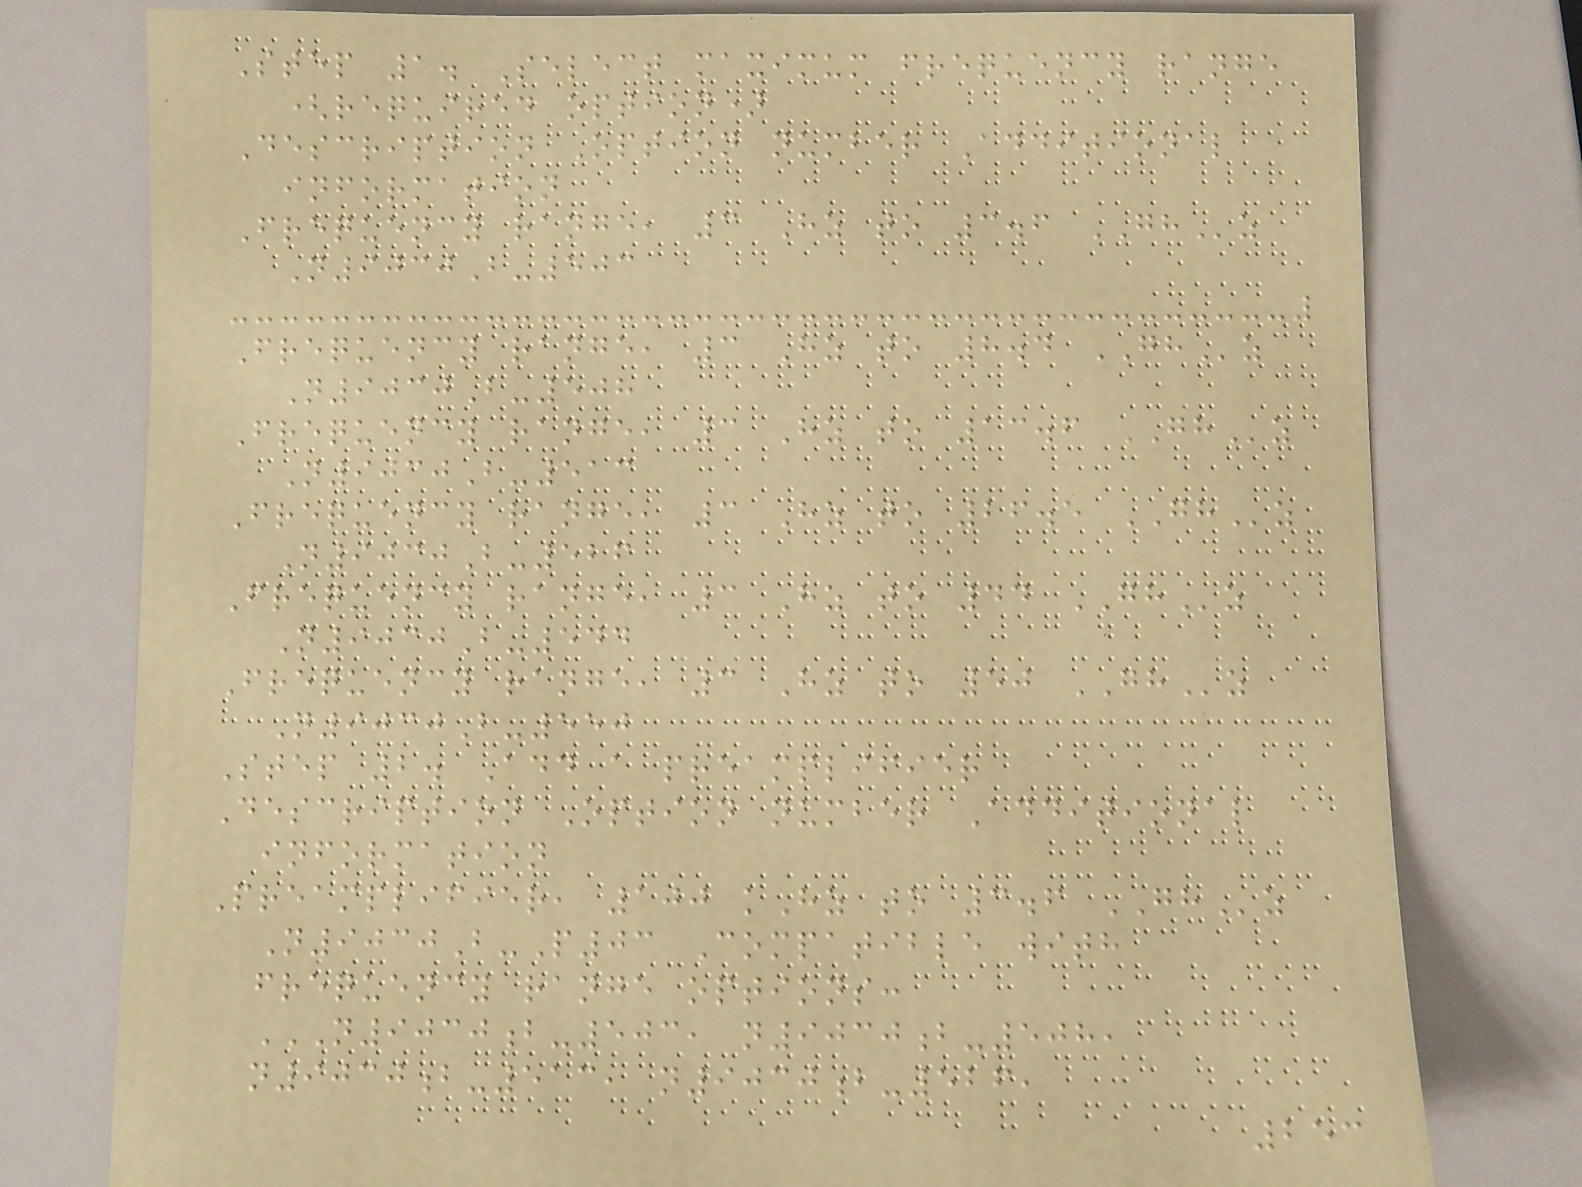Step 1. Select maximum frequency range
(required option)
Description Option number Additional
information
Frequency range, 3 Hz to 3.6 GHz
N9030B-503
Frequency range, 3 Hz to 8.4 GHz
N9030B-508
Frequency range, 3 Hz to 13.6 GHz
N9030B-513
Frequency range, 3 Hz to 26.5 GHz
N9030B-526
Frequency range, 3 Hz to 44 GHz
N9030B-544
Frequency range, 3 Hz to 50 GHz
N9030B-550
Step 2. Add a preamplifier
Description Option number Additional
information
Preamplifier, 100 kHz to 3.6 GHz
N9030B-P03 Compatible with
frequency range options:
N9030B-503, N9030B-508,
N9030B-513, N9030B-526,
253
